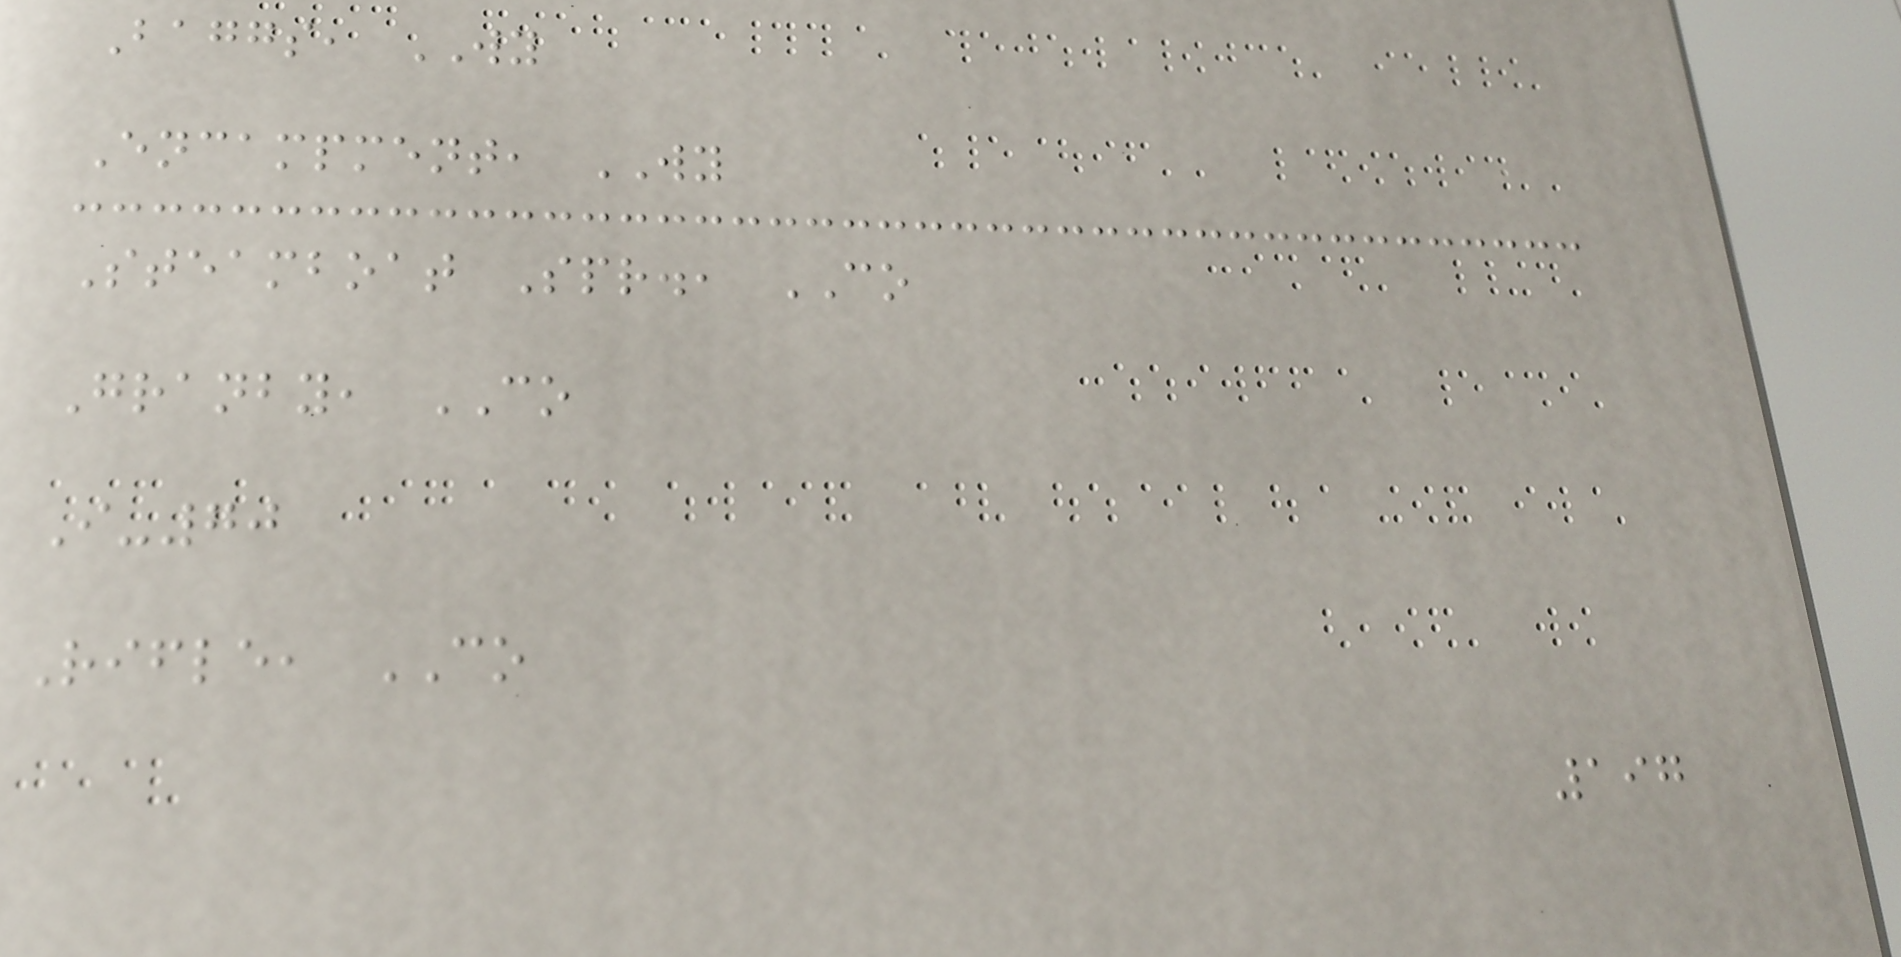Baggs, WY
Encampment, WY
Steamboat Spr., CO
Granby, CO
I-70
Rifle, CO
197
